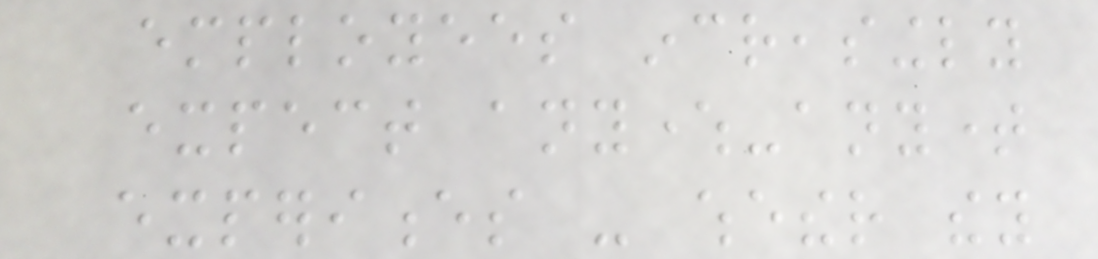employees increasingly
expect anywhere-anytime
experiences - whether they
